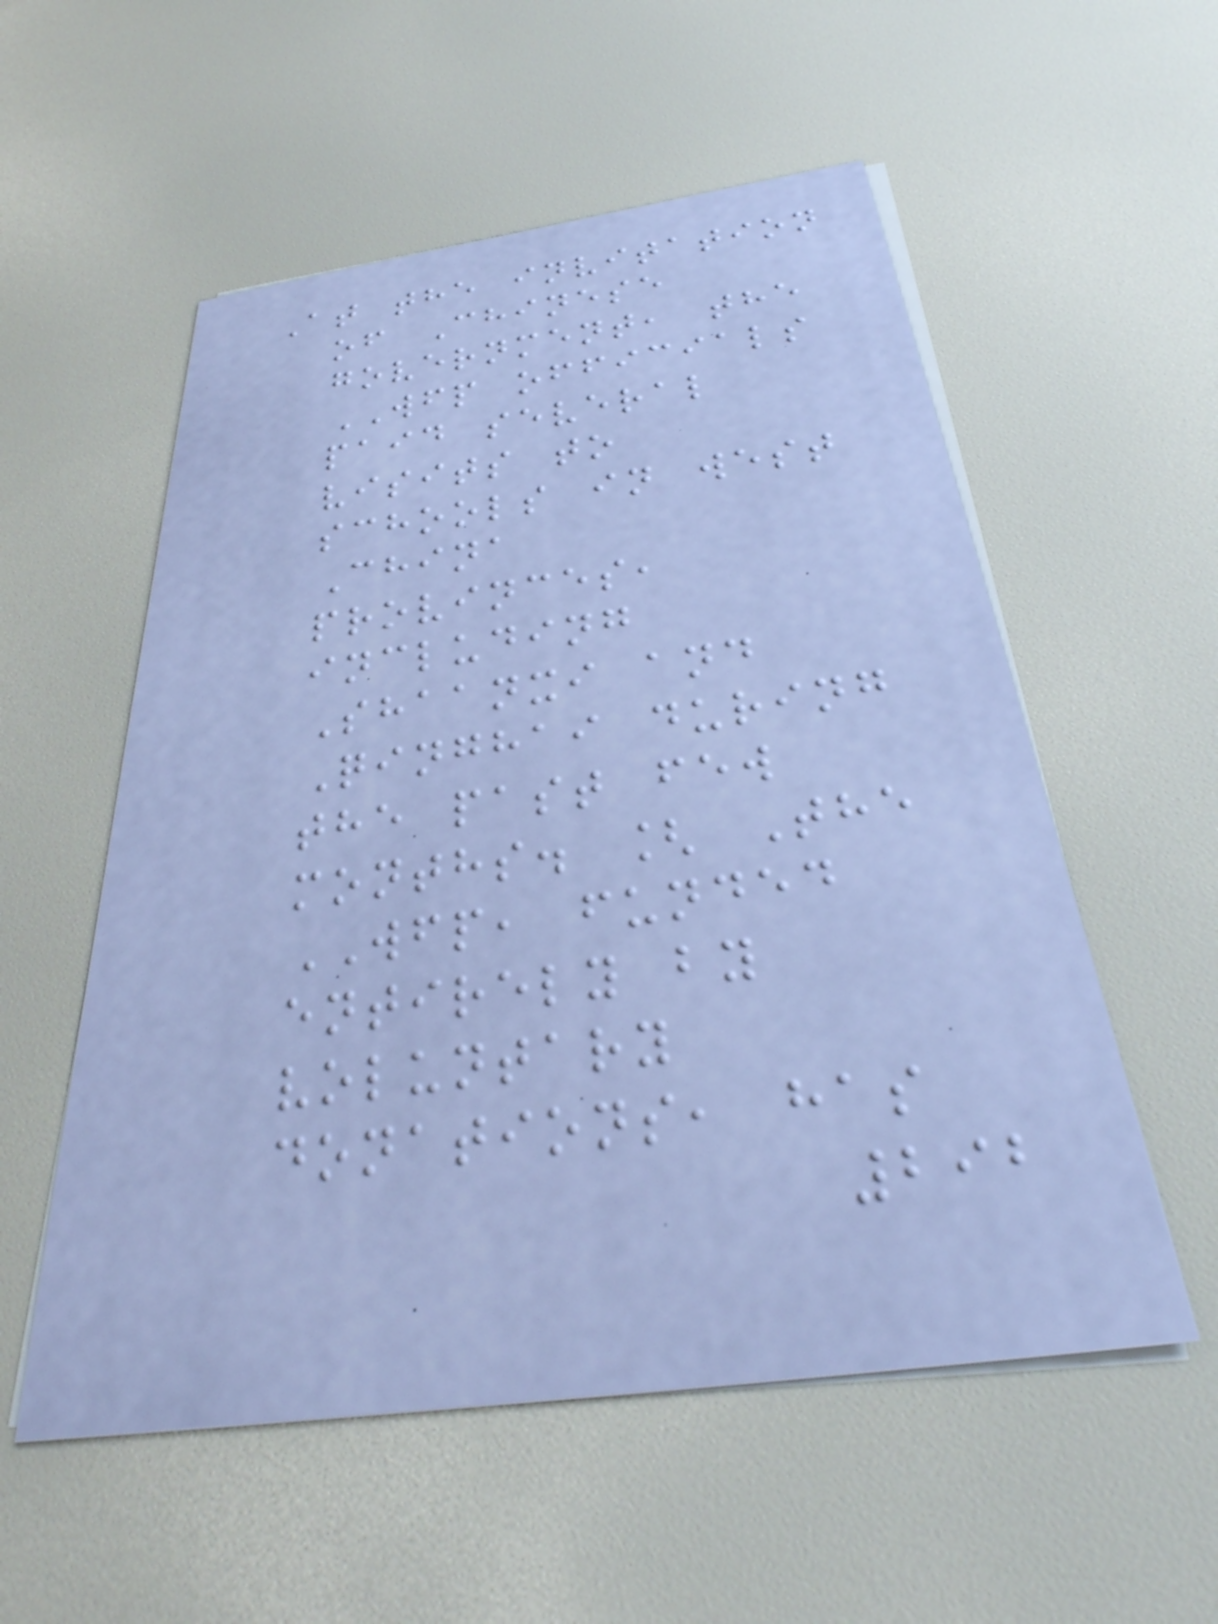At the invitation
of Chinese
government, the
WFP officials
paid several
visits to
schools in west
China
provinces,
including
Shaanxi and
Qinghai during
the past few
months. [ The
WFP, funded
entirely by
voluntary
donations, has
292
